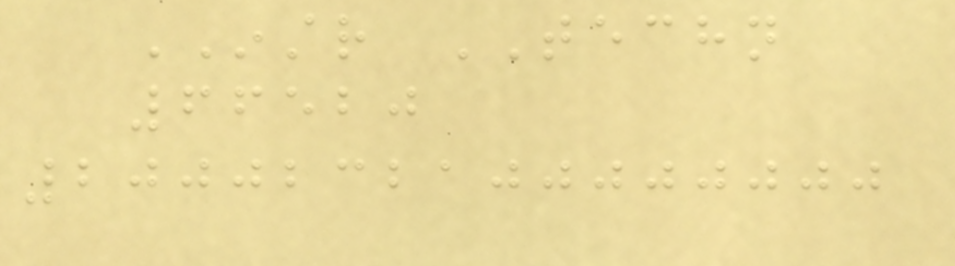INSTR TECHN
66520
2000232100000000
